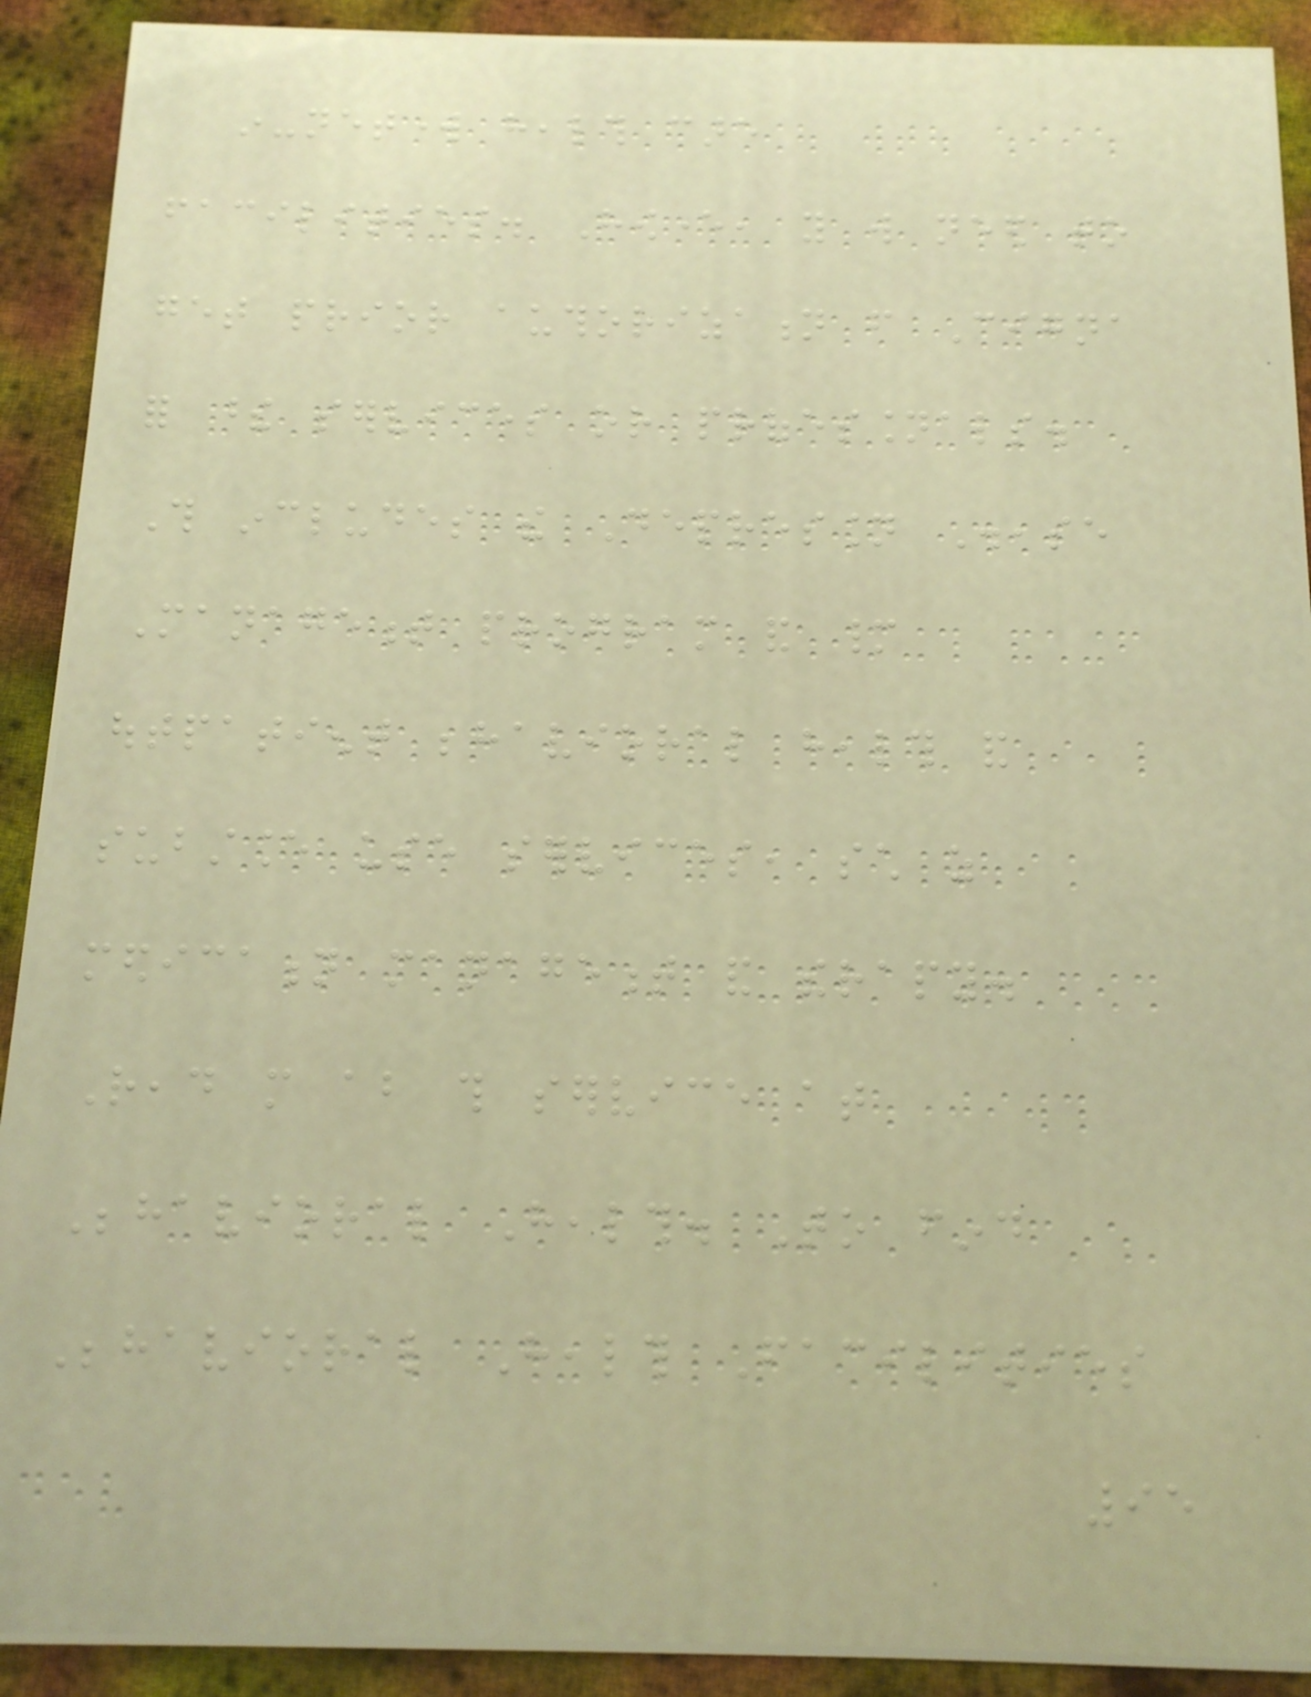in-network health care
facilities. However, you will need to
get prior authorization from Cigna
for these services or professionals.
This includes the Depression Disease
Management program and many
outpatient behavioral health and
substance use services, such as
medication management and therapy.
Read more about this service at
Behavioral Health. To find
Behavioral Health Facilities
95
